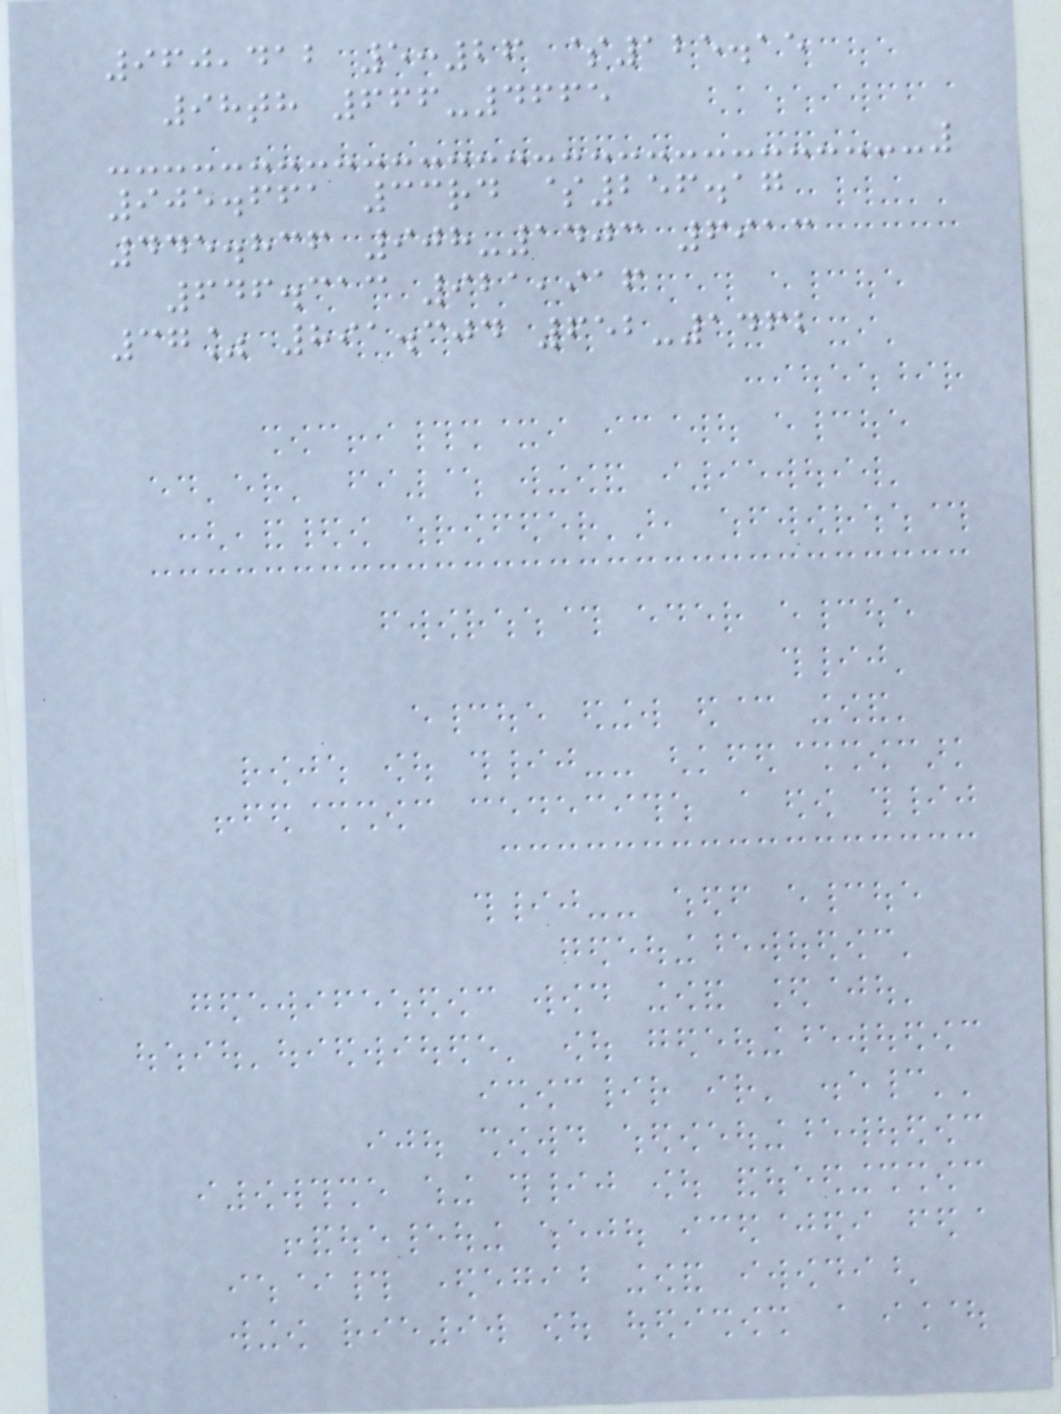960,412 5:26 $125.15
98th 666-4665
905.661 33rd $256.17
445.836 908-1403 6913
646.313 921,916
37% 891.304 652-1462
